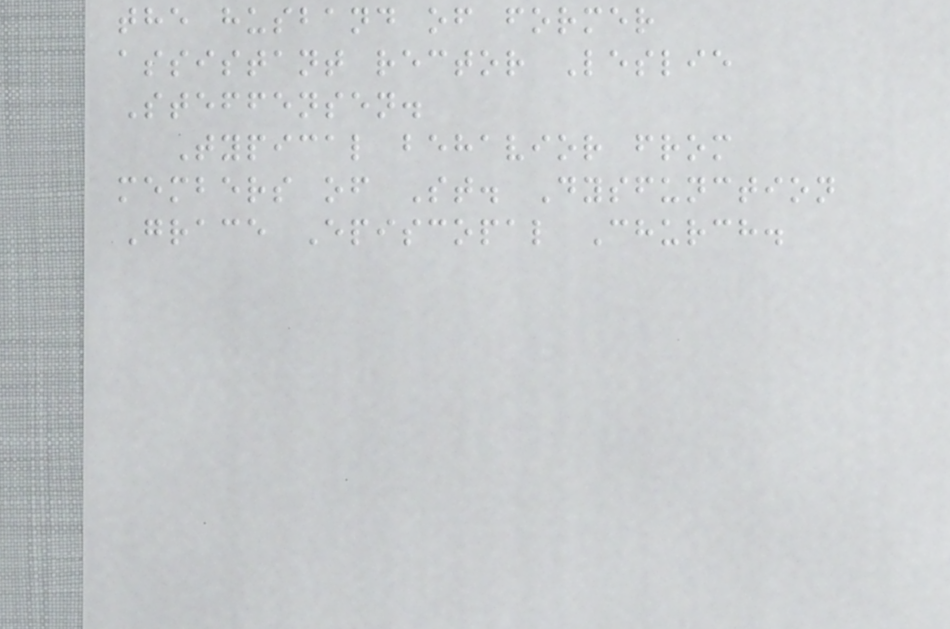the husband of former
assistant rector Leslie
Steffensen.
Typical behavior from
members of St. Dysfunction
Grace Episcopal Church.
